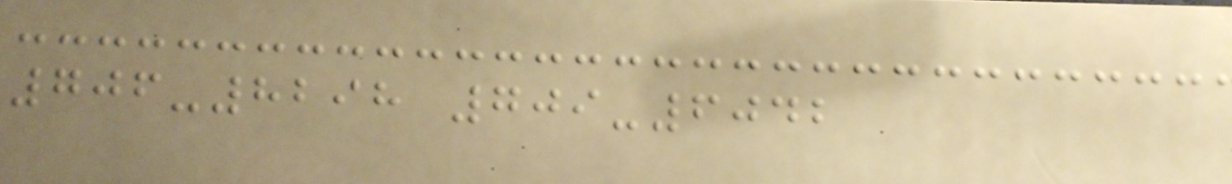706-8298 709-6042
